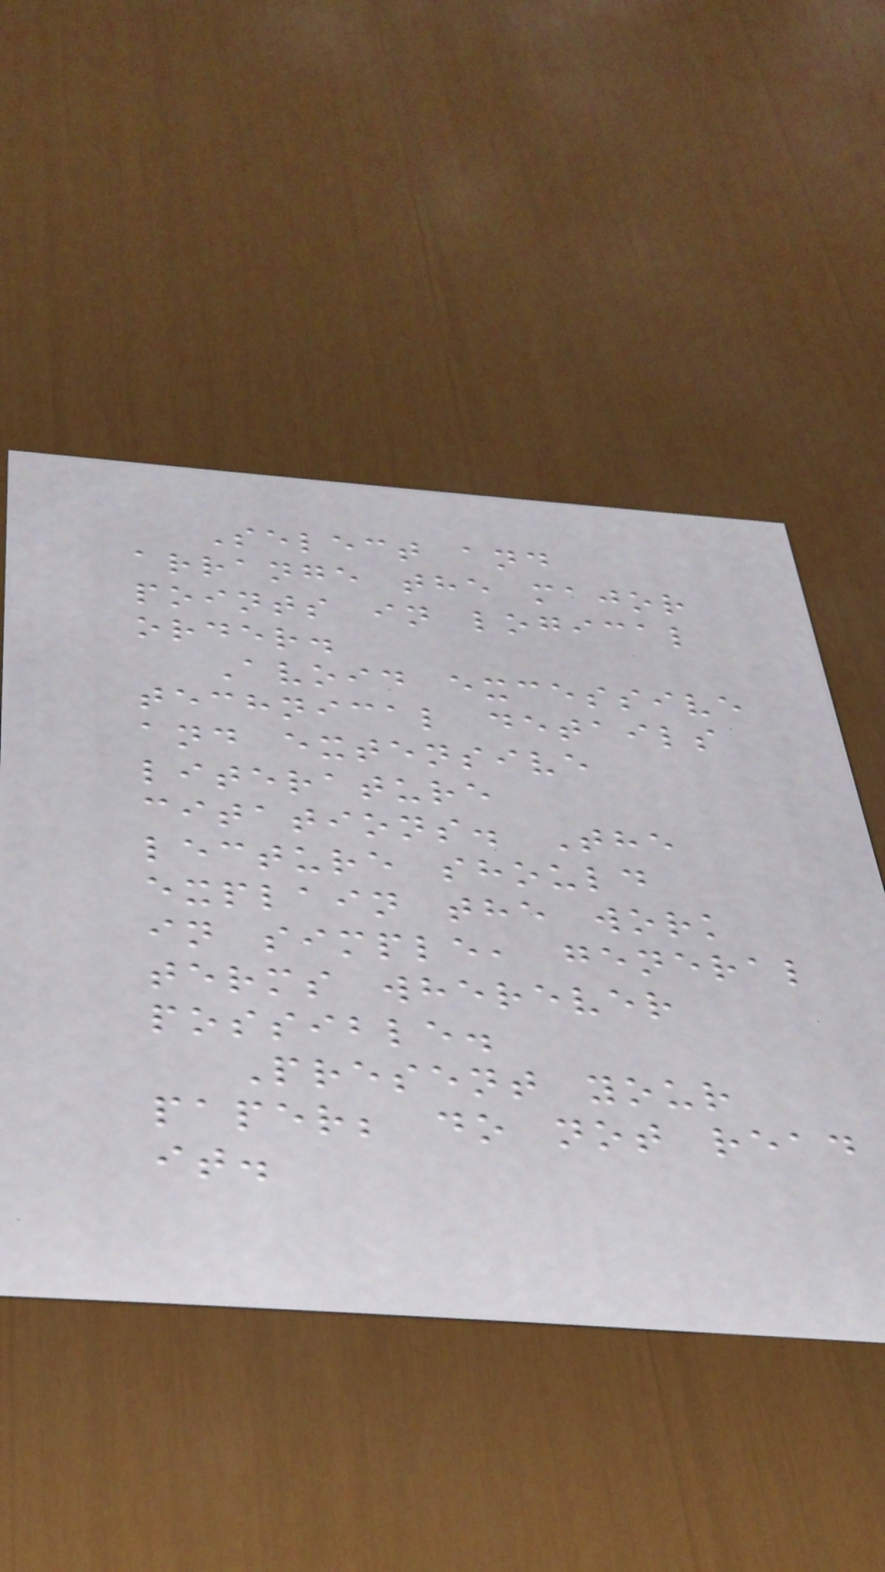Select and
arrange the major
points in logical
order.
Avoid excessive
technical details
and extensive
literature
citations. The
lecture should
explain the work
in simple, general
terms wherever
possible.
Present your
paper; do not read
it.
